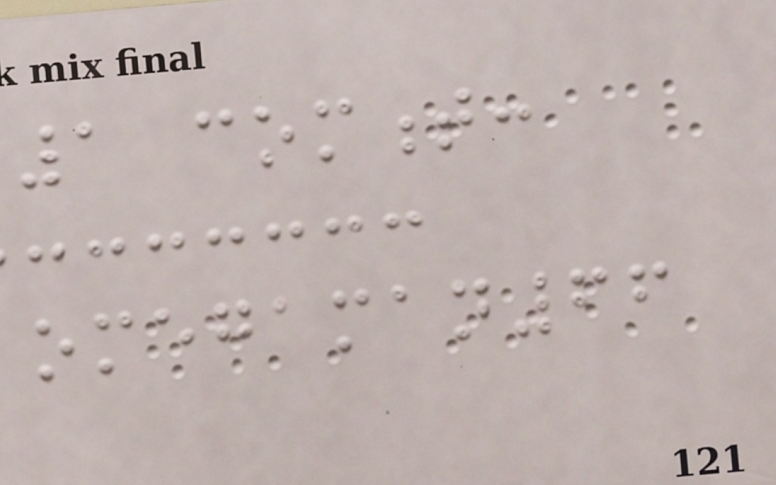1 comment:
omegaman66
